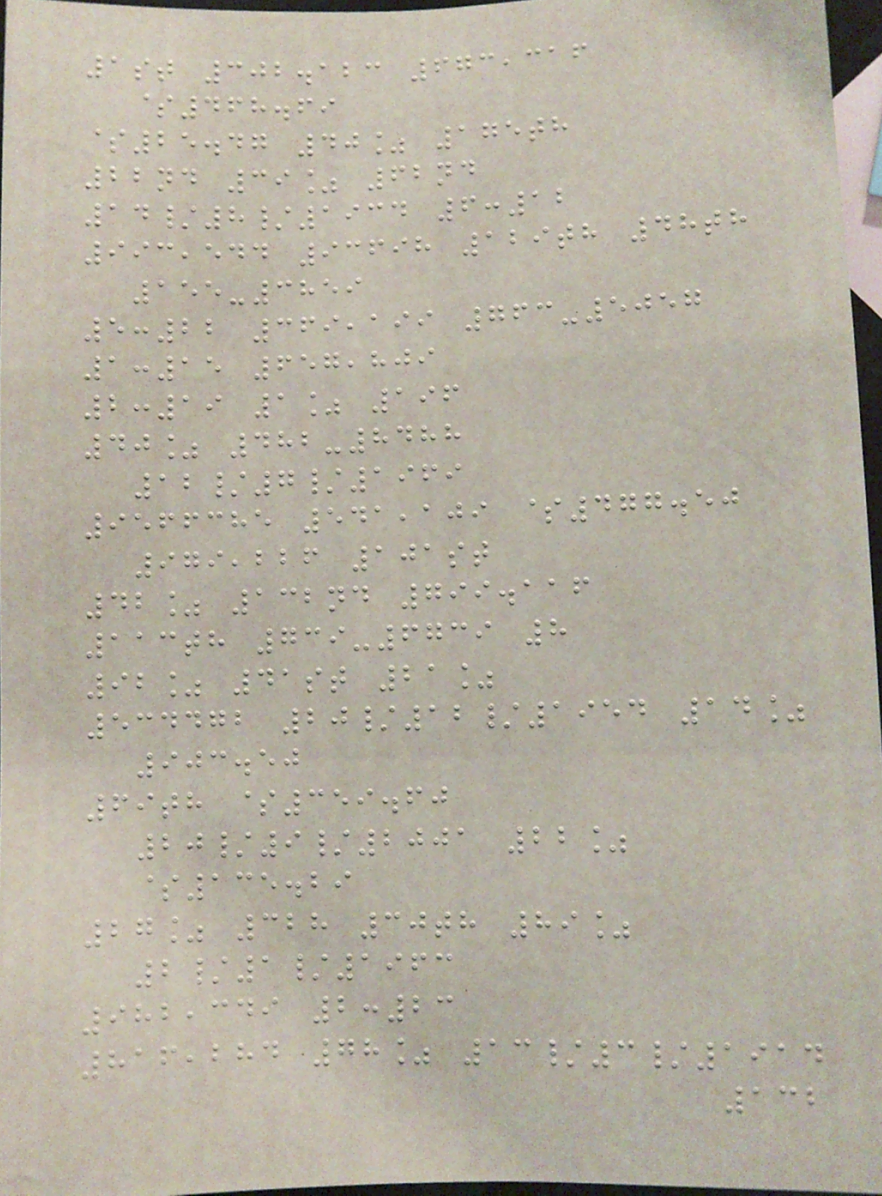1st 302.123 673,316
$468.69
$25.47 40% 175th
22nd 39% 62nd
14/8/1934 6:12
993,544 93698 129th 48th
155-3859
5:22 369,199 763-5057
1:15 657,809
2:19 1% 196
40% 482-8488
12/7/1969
9566385 541,109 $477.50
979,226 101st
42% 132nd 799.116
113th 739-6739 8
92% 41st 21%
534472 20/12/1954 14%
903.50
69th $359.60
20/9/2001 22%
$135.29
27% 328 30th 89%
2/1/1963
982,349 2:23
816,284 78% 13/3/1914
132
